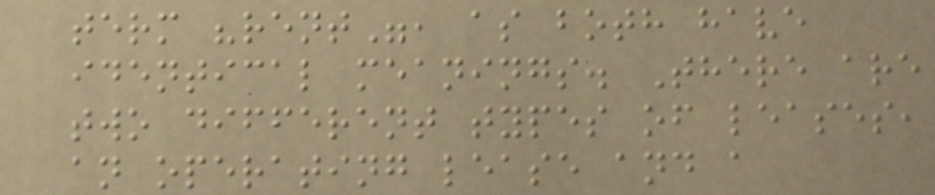term "rent", as both have
identical meanings. There are
two different types of leases,
an operating lease and a
